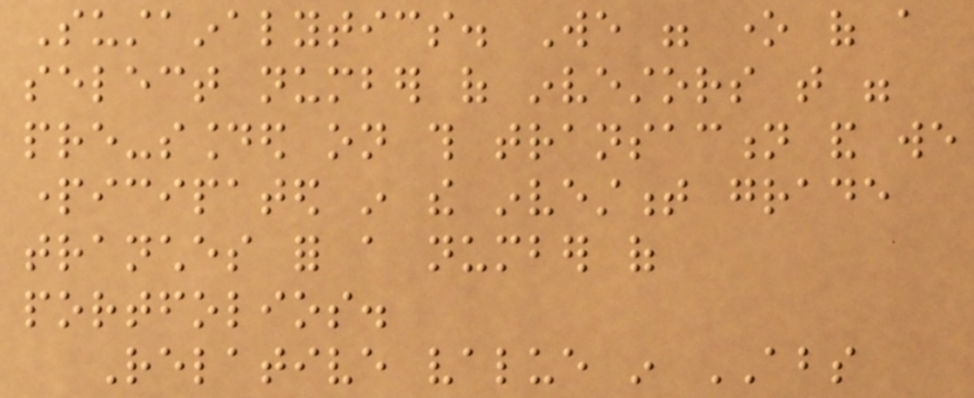Sustainalytics. We were one of a
select number of investors that were
pre-sounded on this transaction and we
participated in the investment grade
tranches for a number of
portfolios.
Relative value in ABS
